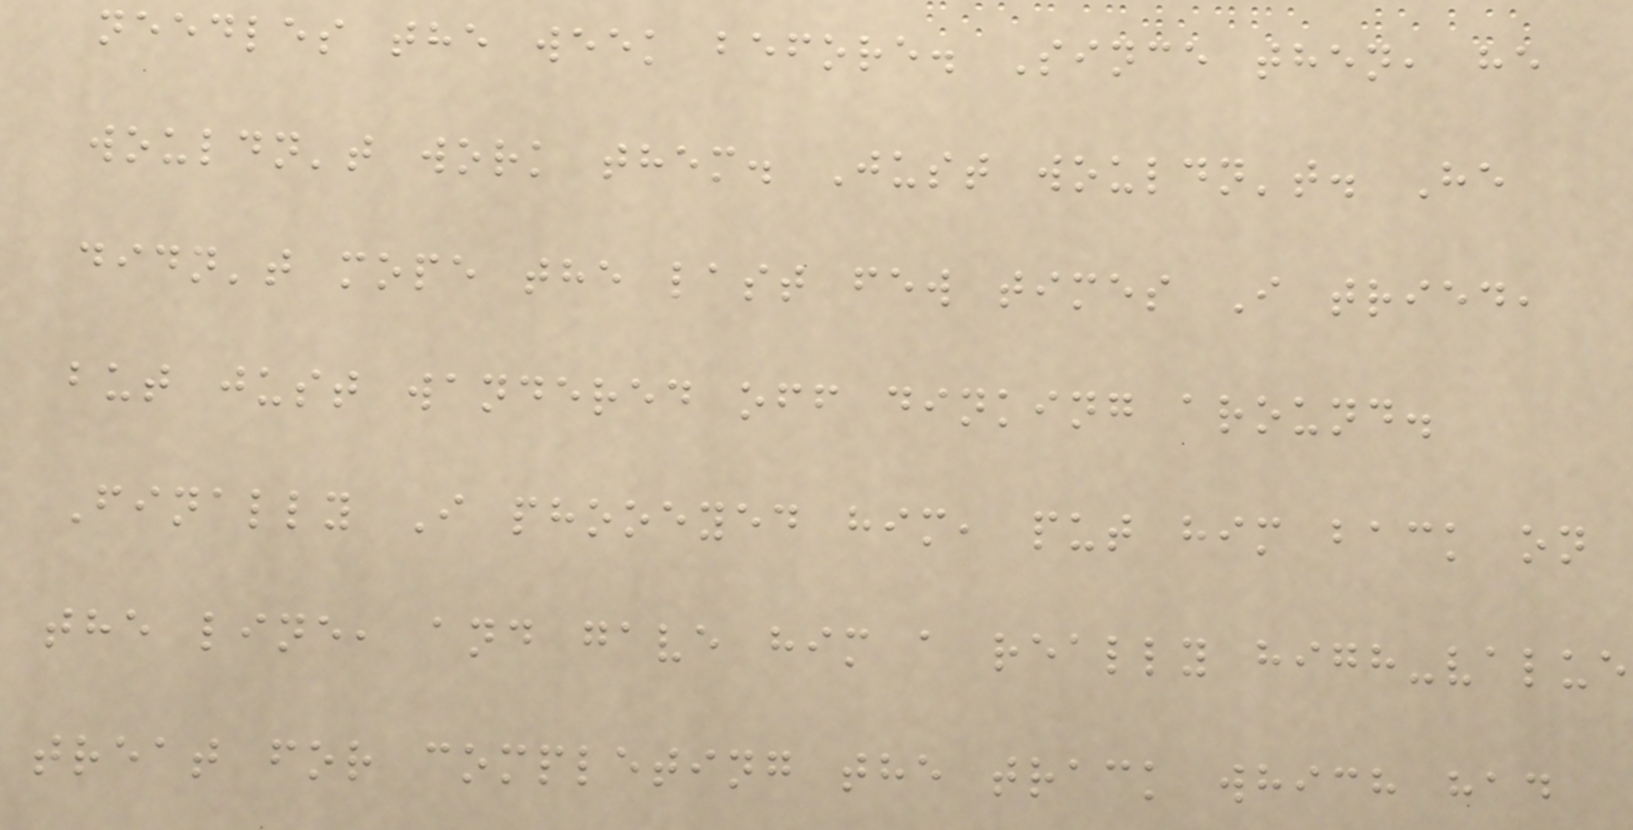needles the week before. Since then, he
wouldn't work them. Just wouldn't. He
didn't mope the last few times I tried,
but just wandered off dinking around.
Finally I phooeyed him, put him back on
the line, and gave him a really high-value
treat for completing the track which had
